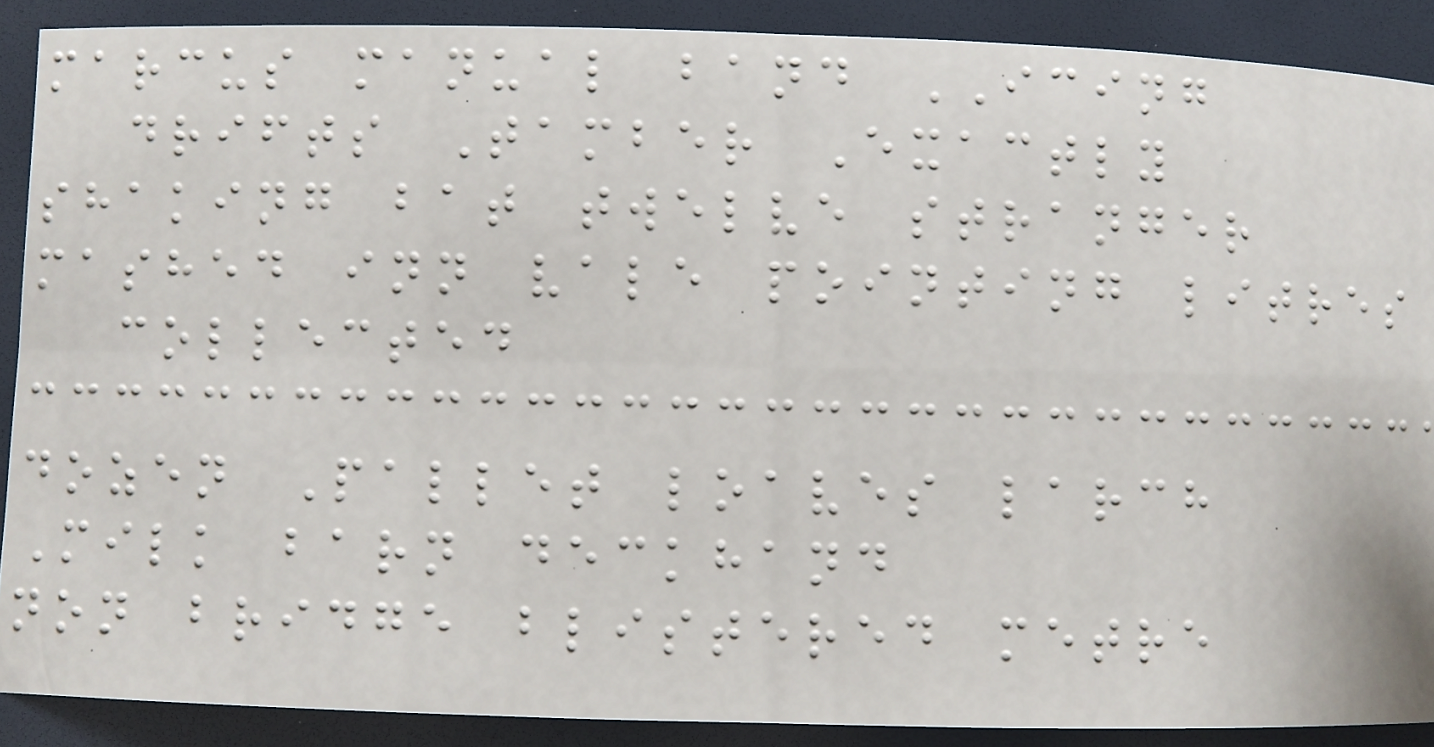marcus manual band ICING
drifts Tamber Exactly
shaking bat twelve stranger
mashed inn vale pointing litres
collected
dozen Pallet loaves larch
Milk barn deckhand
non bridge blistered metre
